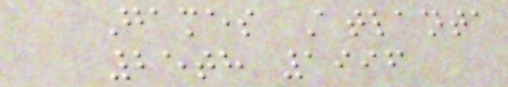Games Atlanta
25th 1996
